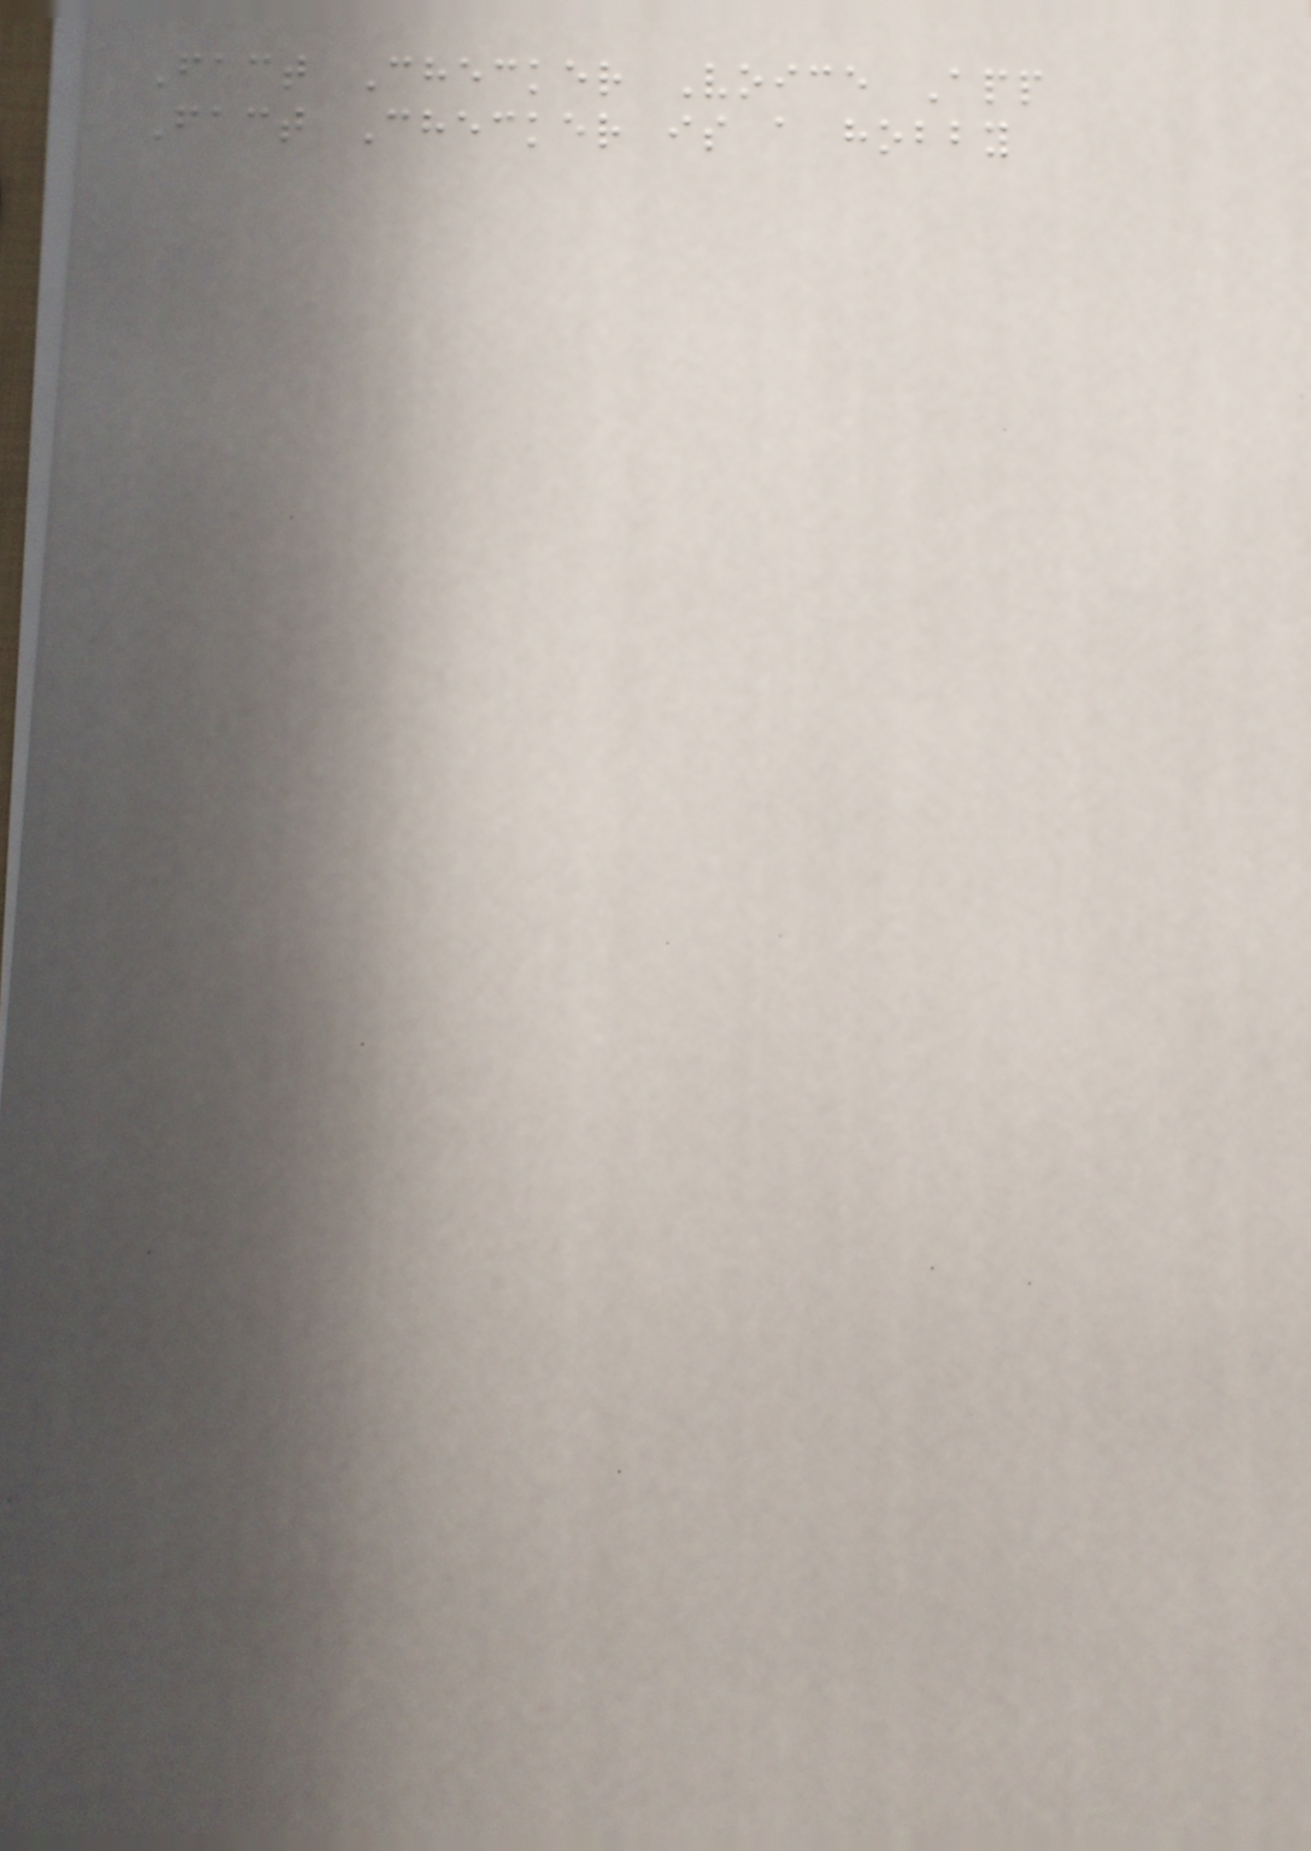Fact Checker Voice App
Fact Checker is a hobby
